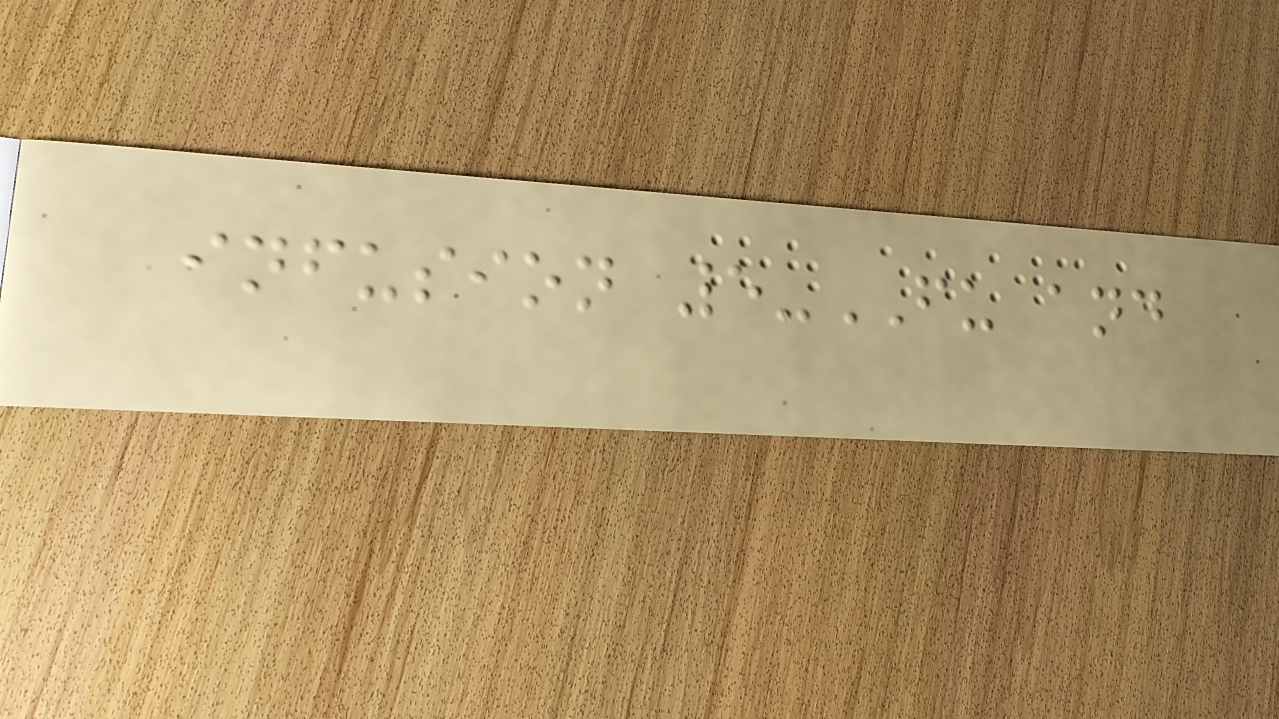infusion 5-FU and
